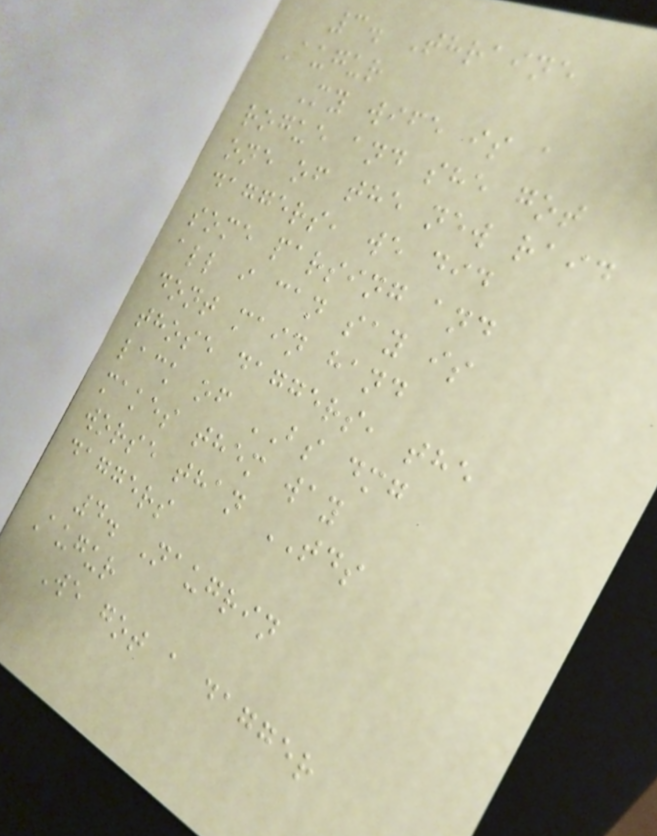3. Thraine
Augur
My wife is a
rogue and she got
one of the new raid
daggers, we did
some parsing and
all i can say is
dont main hand
those daggers, the
lack of BS dmg
makes them way
worse than TDS
daggers
4. Naugrin
Augur
We got a dagger
